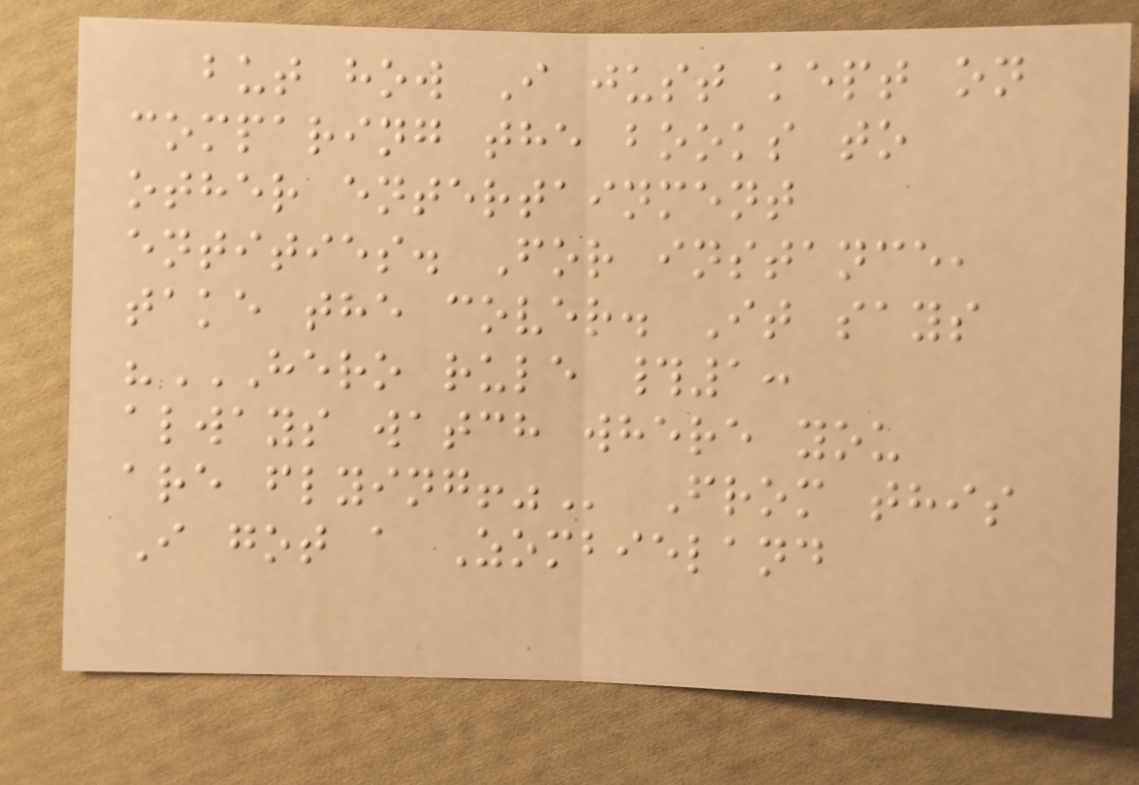but how I just kept on
comparing the books to
other entertainment
entities. For instance,
take the cover. It says
"HERO RULE #1:
ALWAYS WATCH WHERE YOU
ARE FLYING!" From this
I got a Zombieland
